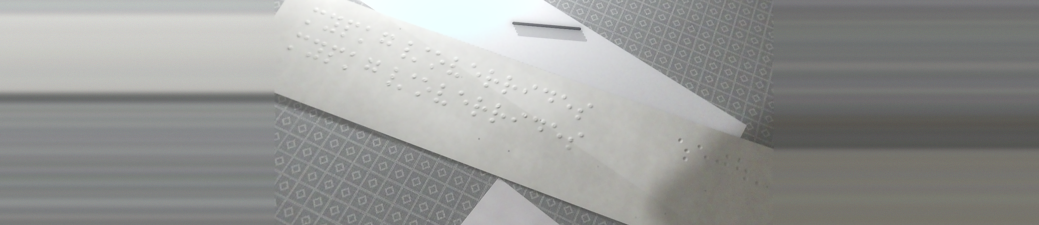mypkg/overrides
mypkg/overrides
